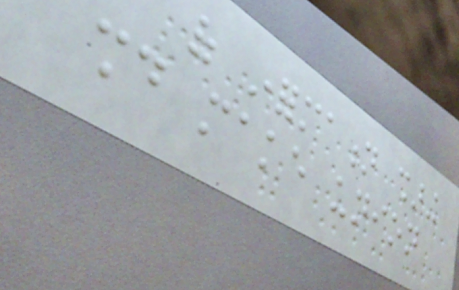of information sharing
should make union
